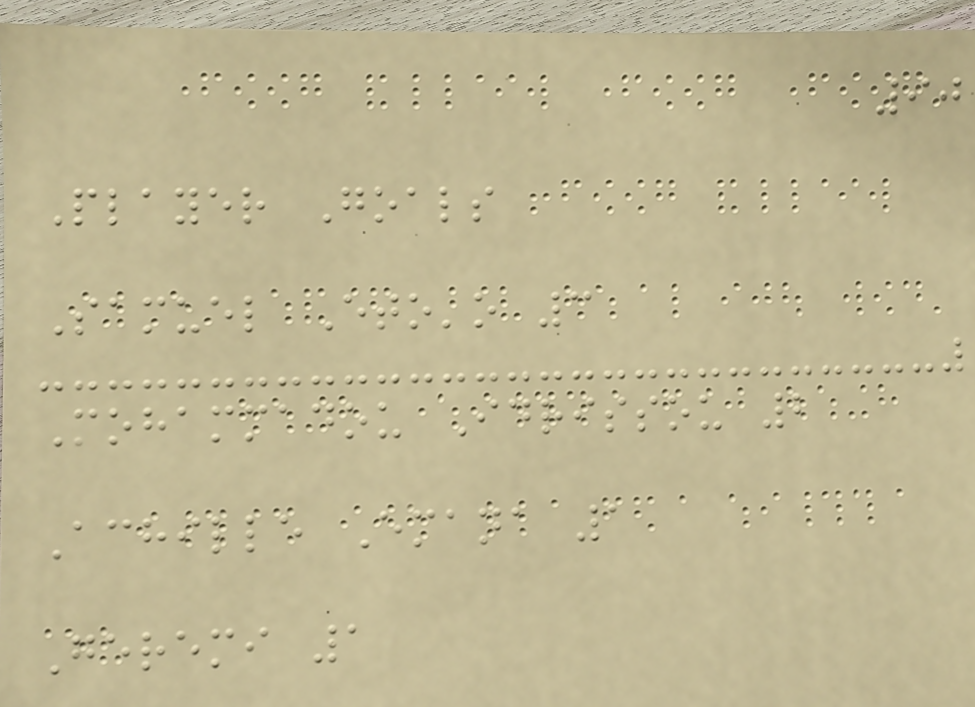90
Player Goals
Samuel Eto'o 3
Mohammadou Idrissou 2
Achille Emana 1
Geremi 1
